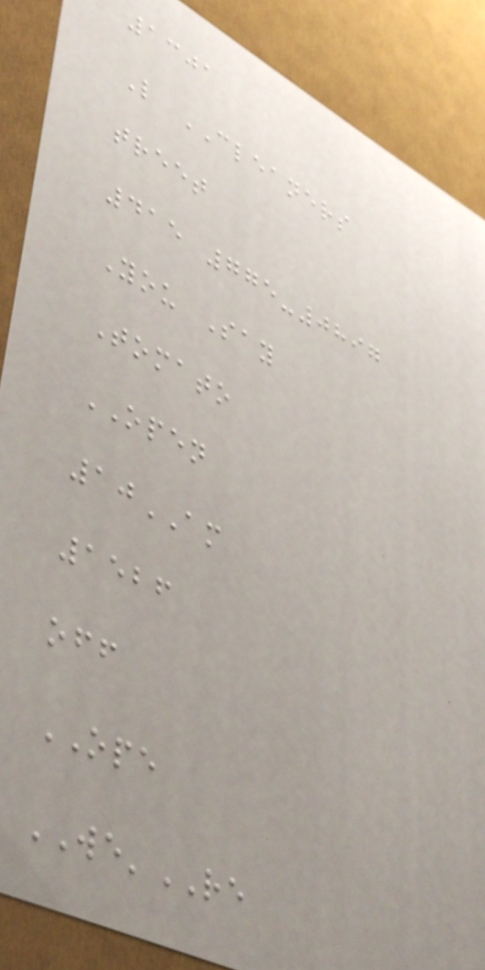1301
L CLEANERS
treet
415 775-0897
You Say
Tomato
OPEN
10AM
1526
off
OPE
WE'RE
